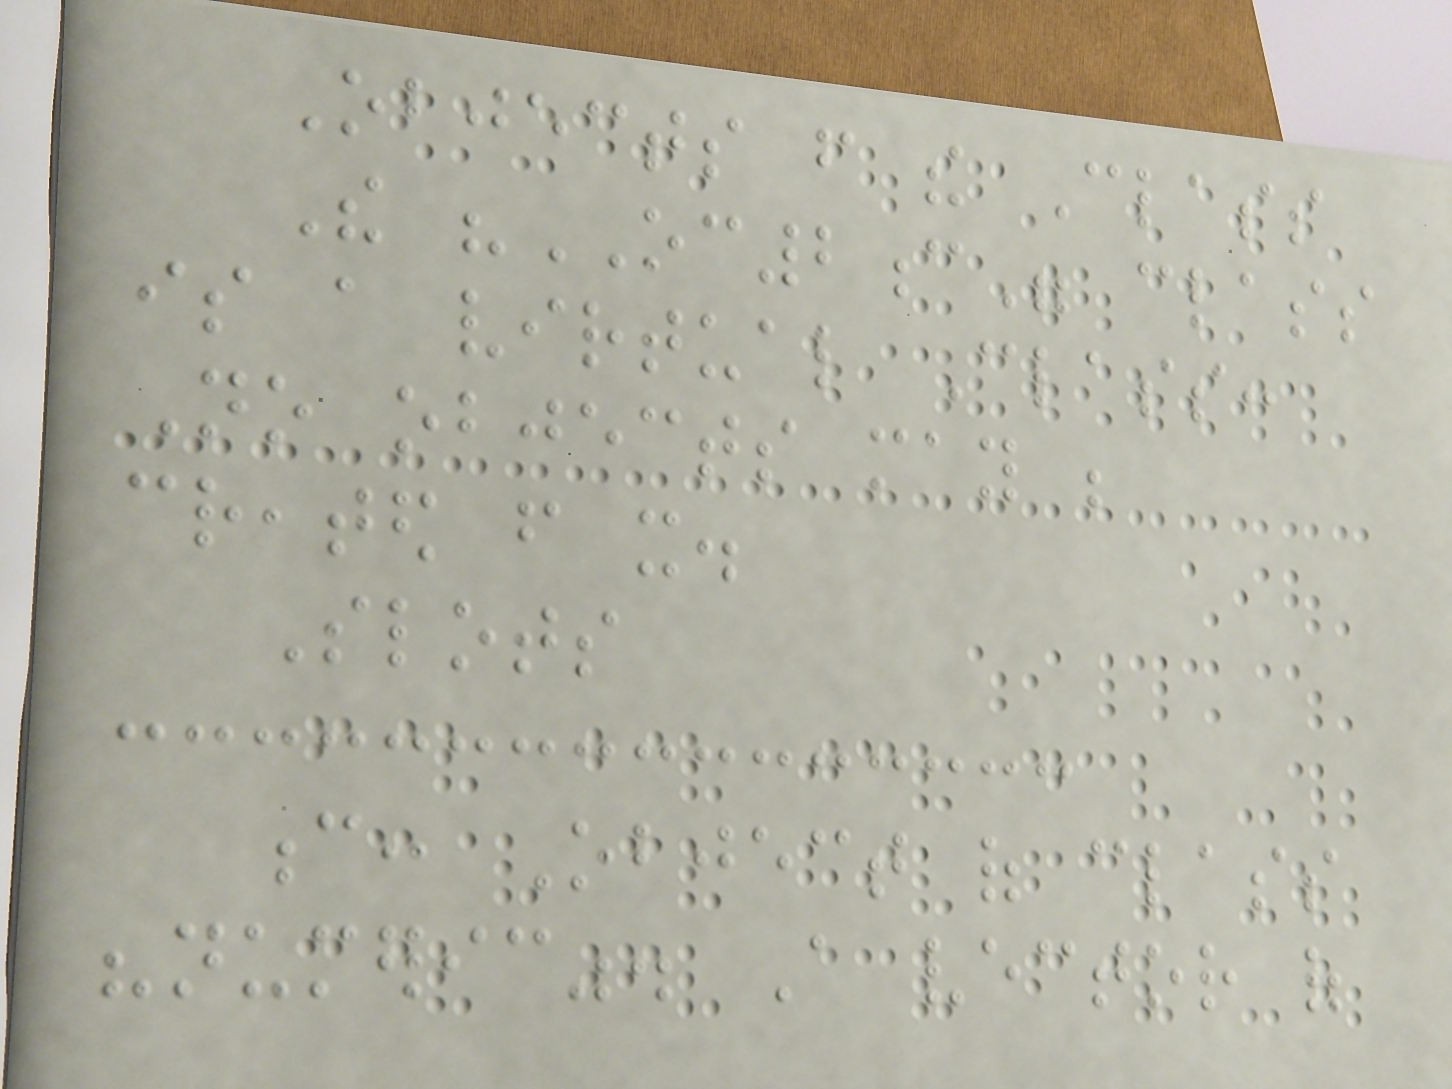Objects from the Class
The "OC2c" class
is a virtual Class:
No objects may be
created from it.
Slots
c: Object of class
"numeric". A vector of
